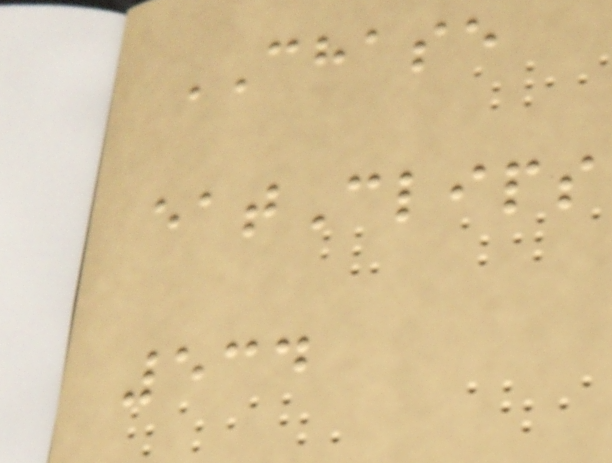CHASE
eatClips
534
